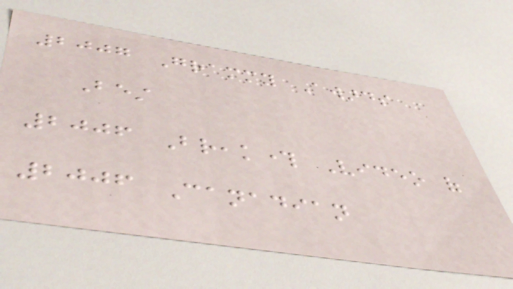2007 Grammy Awards
Best
2006 Breakthrough Video of
2006 Canadian
